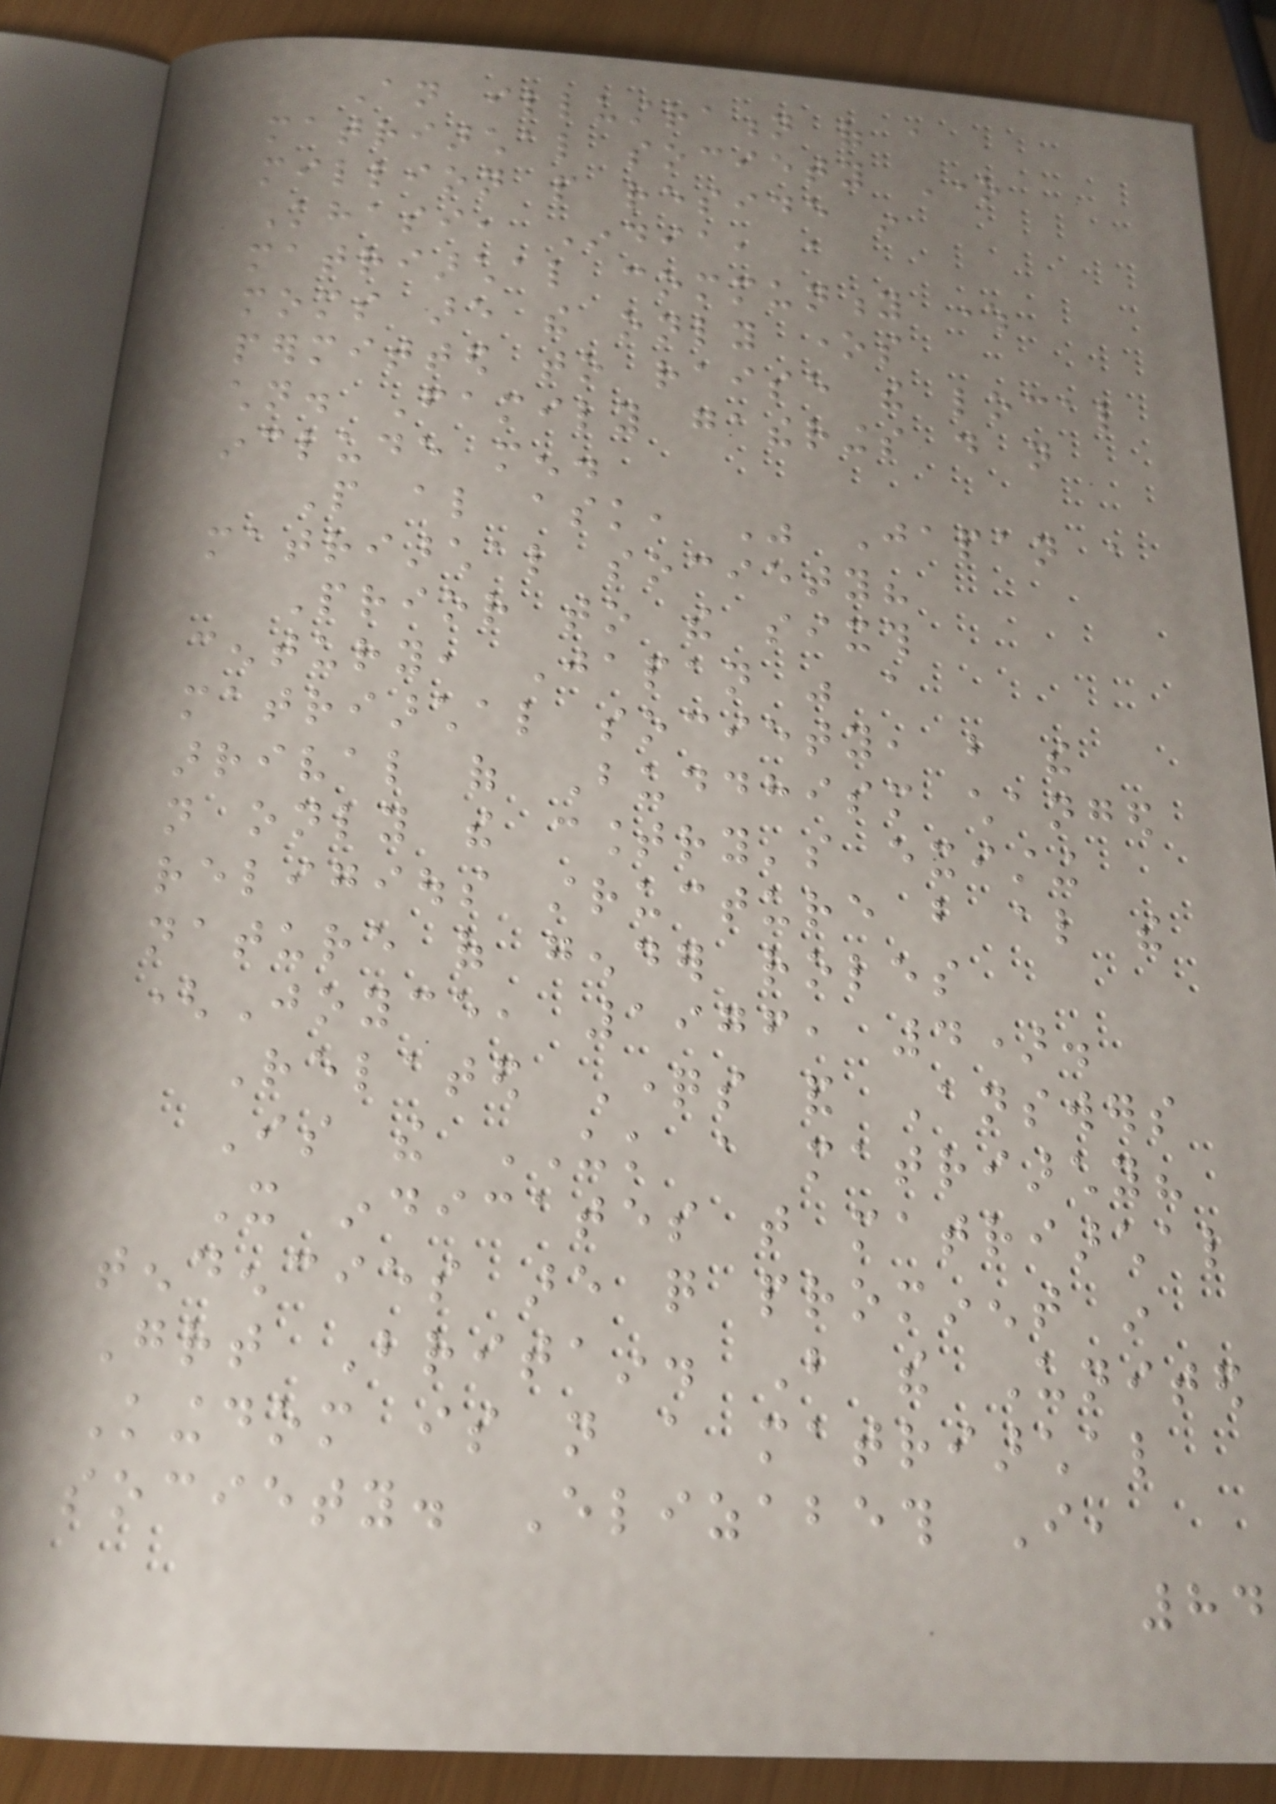An illustration of a
matriarchal society One
million people reside in
Khasi, India, a
matriarchal community where
moms are the only ones
permitted to raise the local
children. Family gatherings do not
include men.
People also ask, Was Japan a
matriarchal society?
Prior to the sixth
century, Japan was a
matriarchal society, but the
arrival of Buddhism changed
not only the country's existing
religious structure but also the
nature of gender roles
(Joyce, 1976, 4).
Related Questions and Answers
Is the UK a matriarchy?
It indicates that matriarchal
tendencies are quite prominent in
Great Britain. But the United
Kingdom is not a matriarchal
society. Elizabeth I,
84
